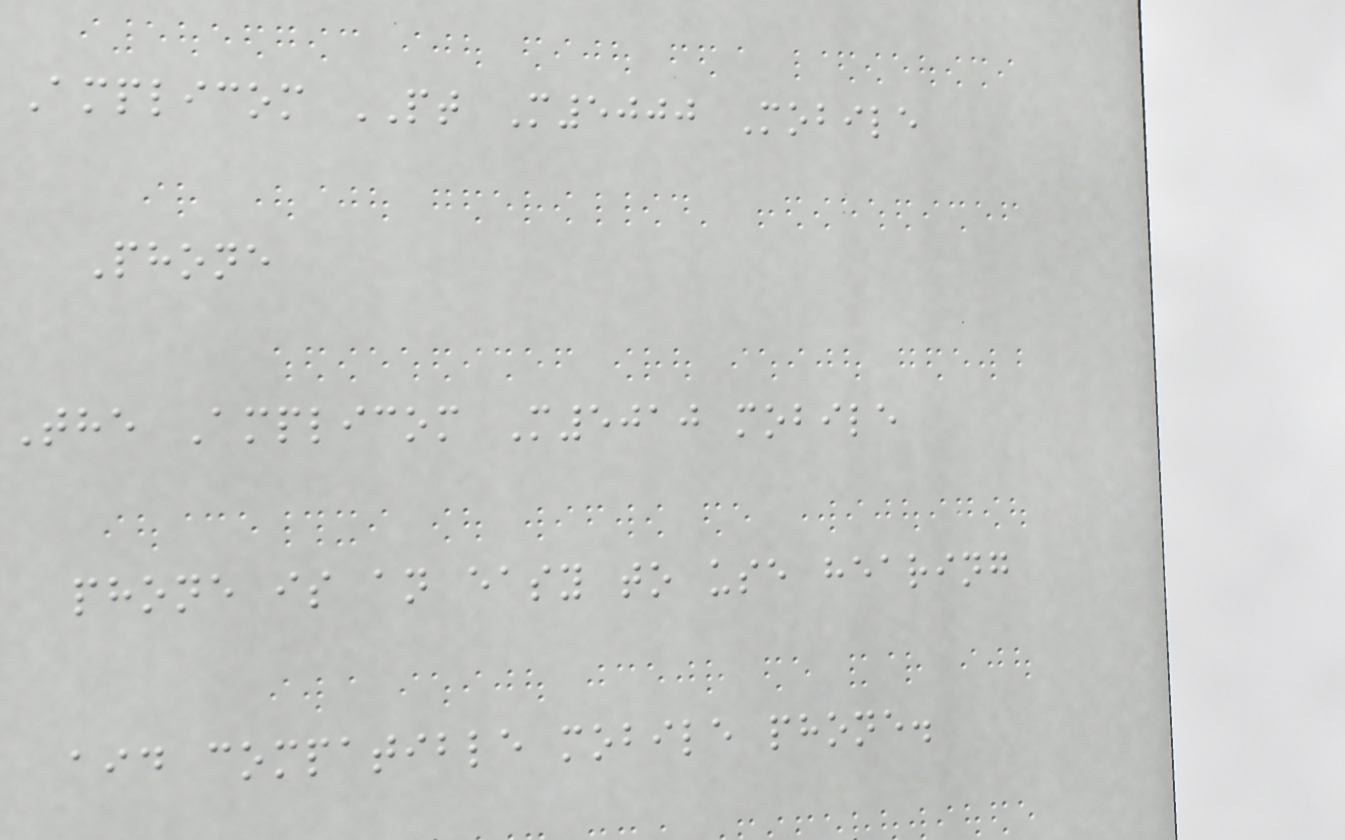Amplicom PT M5000 Mobile
Phone
The Amplicom M5010 mobile
phone is an easy to use hearing
aid compatible mobile phone.
